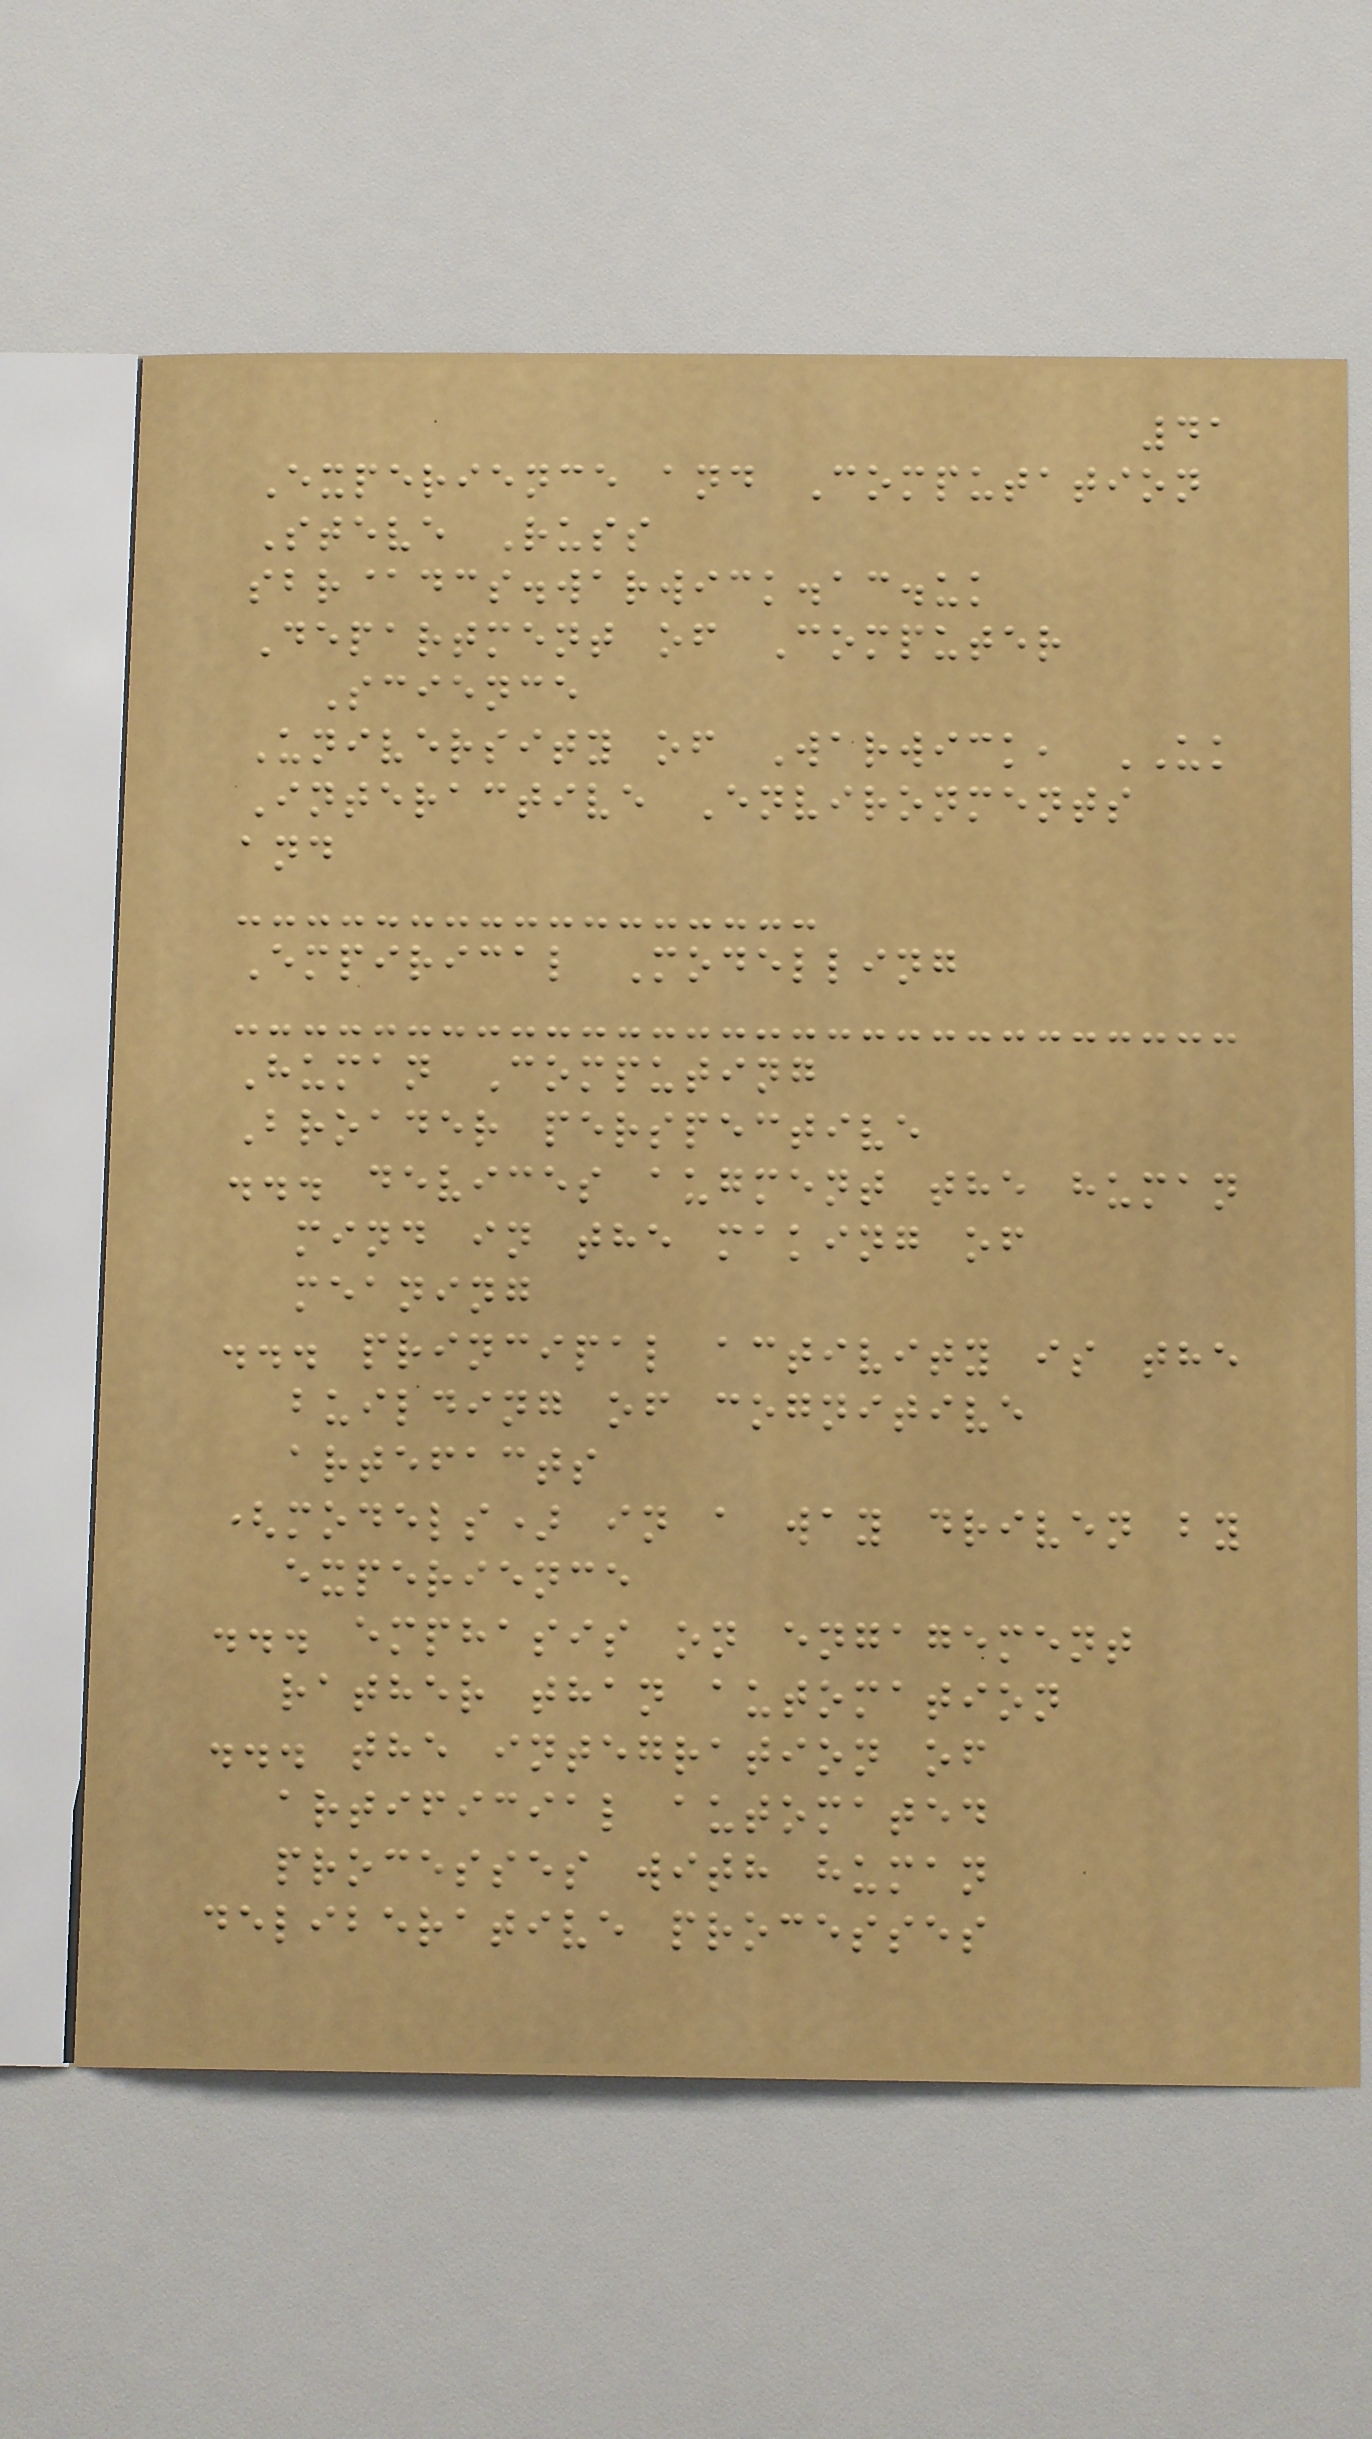41
Experience and Computation
Steve Russ
sbr@dcs.warwick.ac.uk
Department of Computer
Science
University of Warwick, UK
Interactive Environments
and
Empirical Modelling
Human Computing
Broader perspective
... devices augment the human
mind in the making of
meaning
... principal activity is the
building of cognitive
artefacts
(models) in a way driven by
experience
... emphasis on engagement
rather than automation
... the integration of
artificial automated
processes with human
deliberative processes
